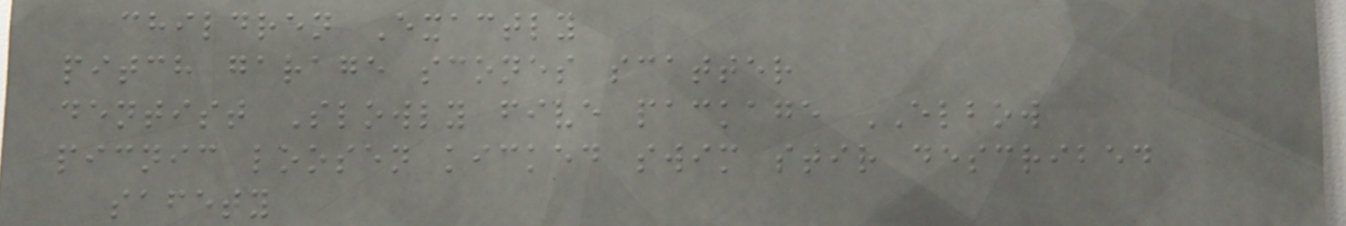children Exactly
pitch garage scones scatter
dentist Slowly five package ELBOW
picnic loosen kicked swim stir described
safety
